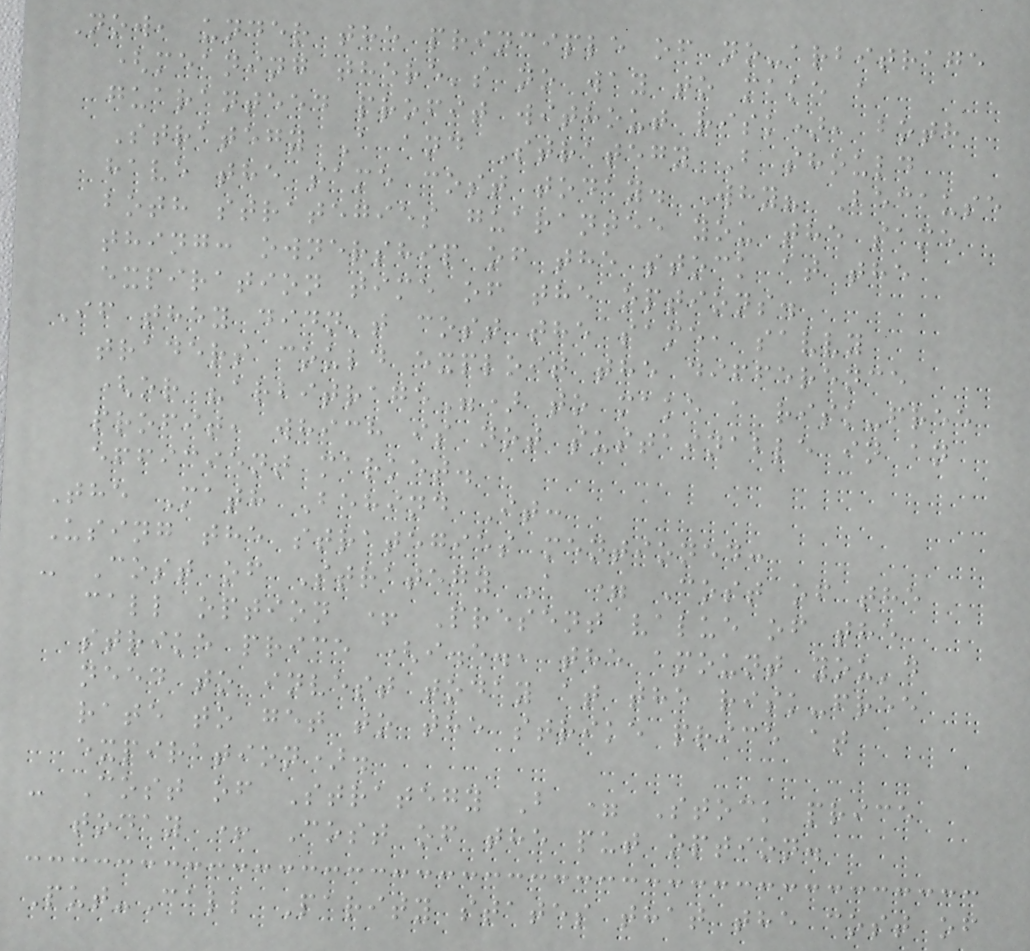Now, under the principle of no-arbitrage
(meaning there's no way to make a
guaranteed profit without risk), both
Strategy A and Strategy B should
have the same cost today. Why? Because
both strategies guarantee you the same
thing: ownership of the stock at the
expiration time of the options.
If they didn't cost the same, savvy
traders could exploit the difference
(or "arbitrage") to make a risk-free
profit, which is not sustainable in an
efficient market.
The Math Behind It:
Using the strategies mentioned:
- Cost of Strategy A = Cost of the
call option + Present value of the
strike price (i.e., the amount you'd
need to invest today at the risk-free
rate to get to the strike price at
expiration).
- Cost of Strategy B = Stock price
today + Cost of the put option.
Put-Call Parity states that the cost of
